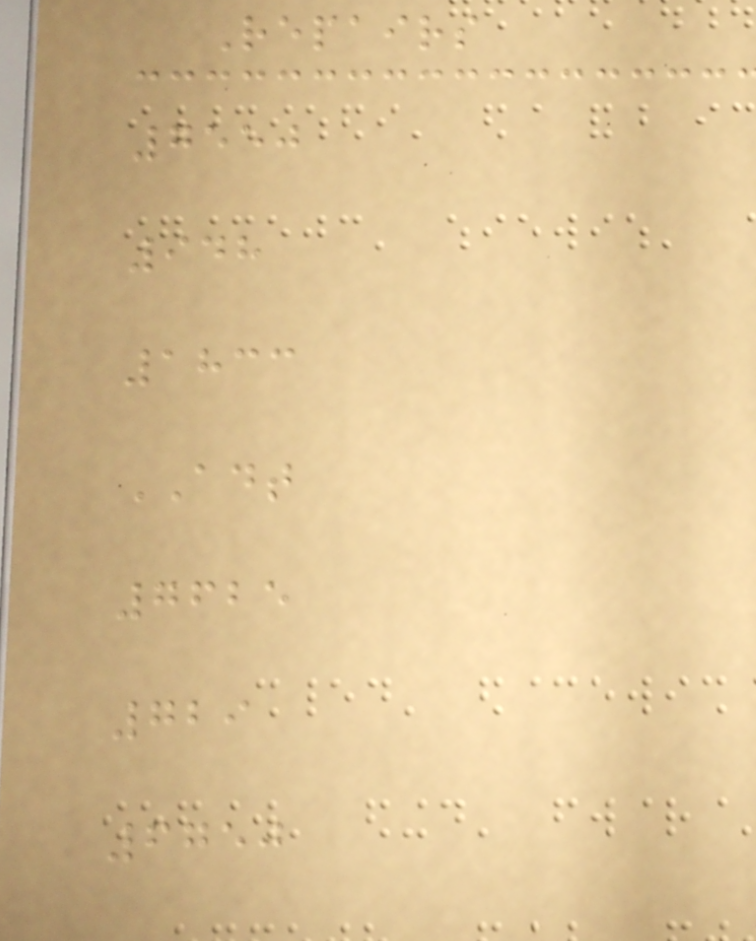Repairs
7550
948
1833
ADT
7625
729
6750
